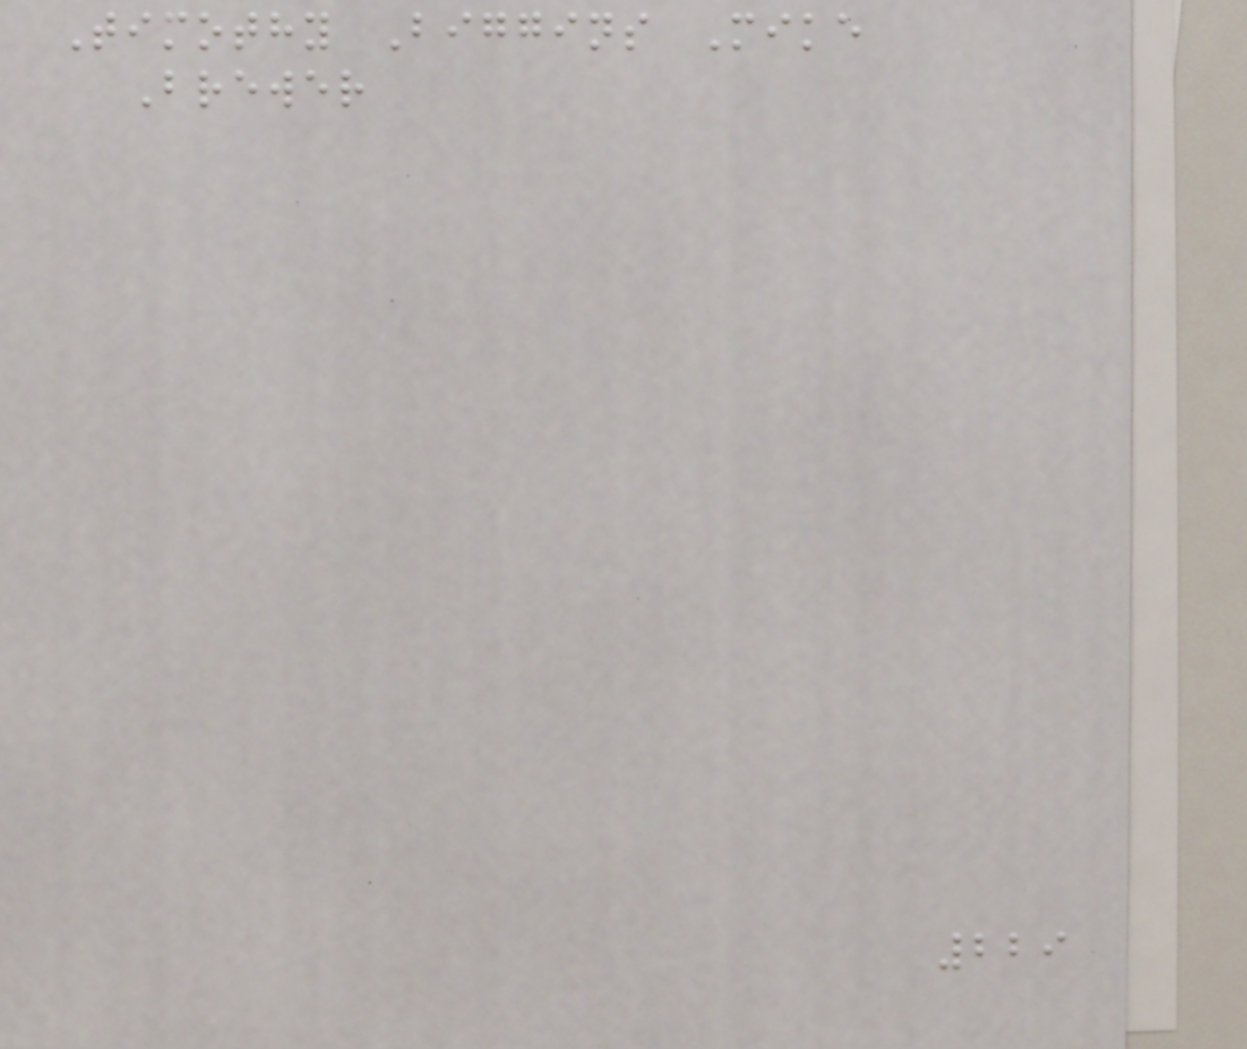Timothy Biggins Mike
Brewer
229
